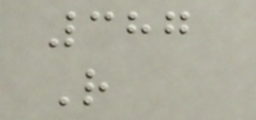387
R
